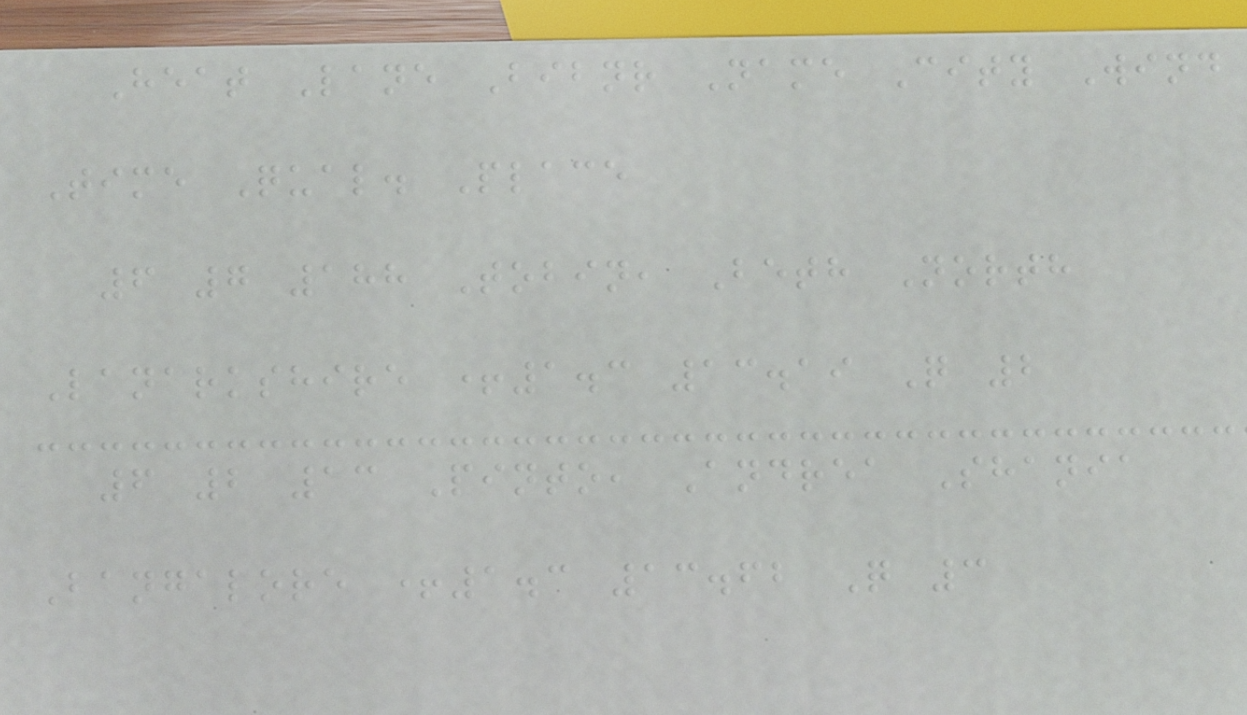Heat Lane Bibnr Name City Wind
Time Qual. Place
6 7 188 Tobin, Beth North
Lanarkshire +1.3 13.19 Q 2
6 2 13 Pinto, Andrea Shania
Bangalore +1.3 13.62 Q 3
